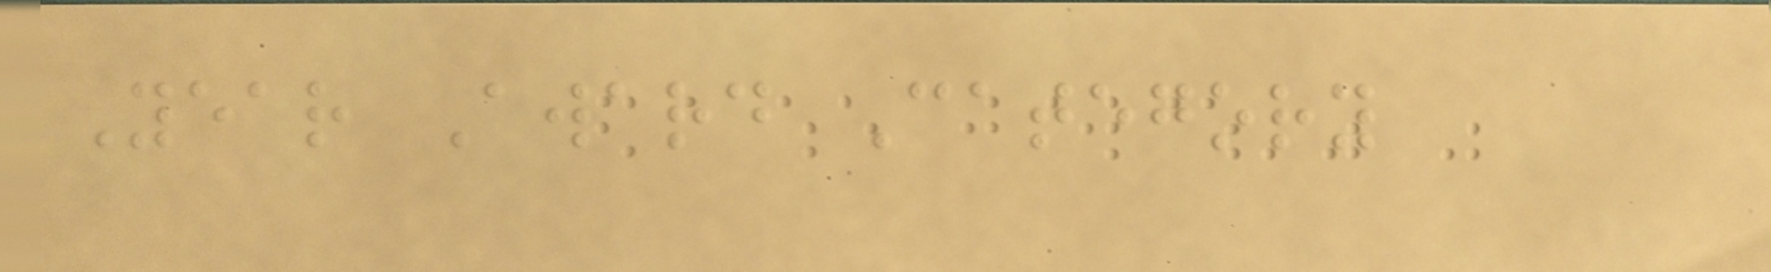Year Award Category
